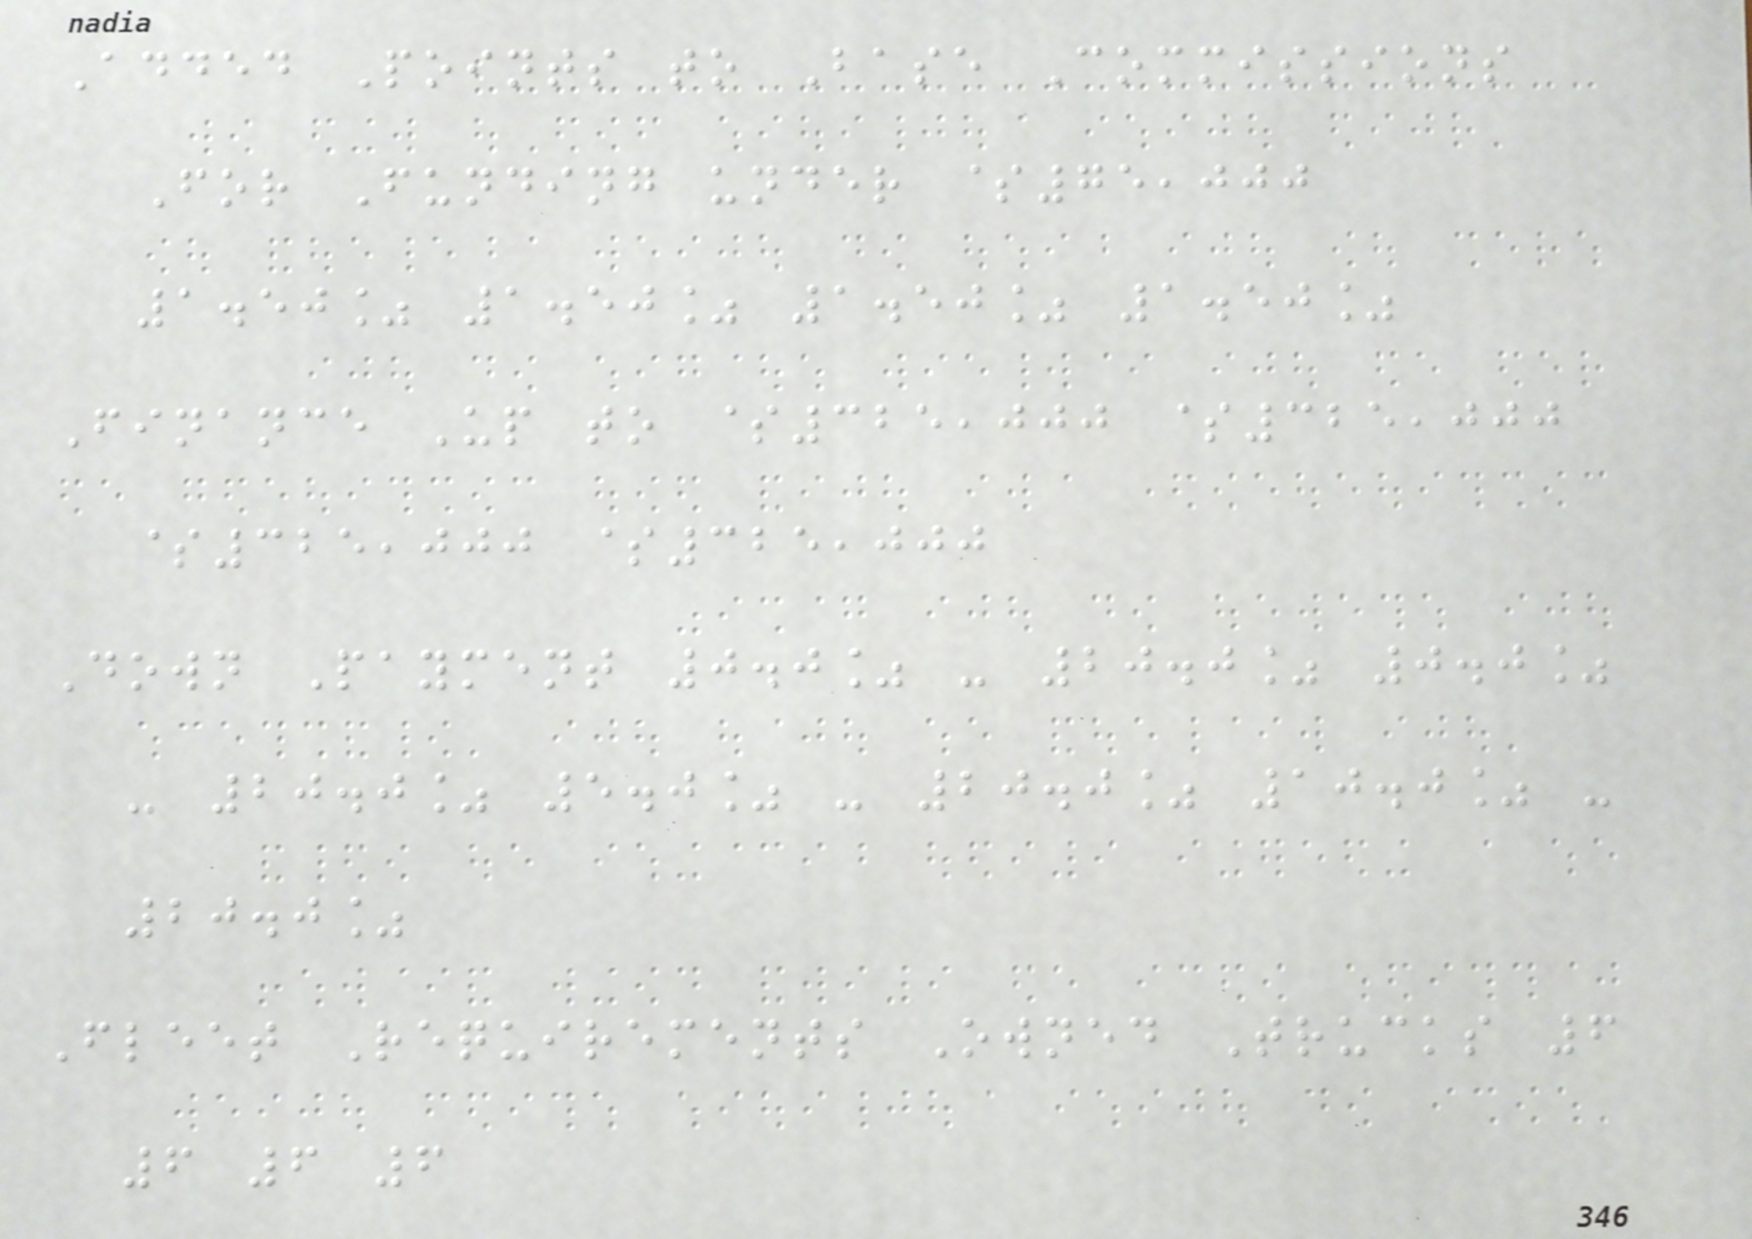Added Points to Base Commissions
For Funding under $75,000
1.50% 1.50% 1.50% 1.50%
Finance Up to $325,000 $325,000
$325,000 $325,000
Down Payment 0.0% - 20.0% 0.0%
- 20.0% 5.0% - 20.0% 10.0% -
20.0%
Fleet Requirements Owned Trucks 6
6 6 6
